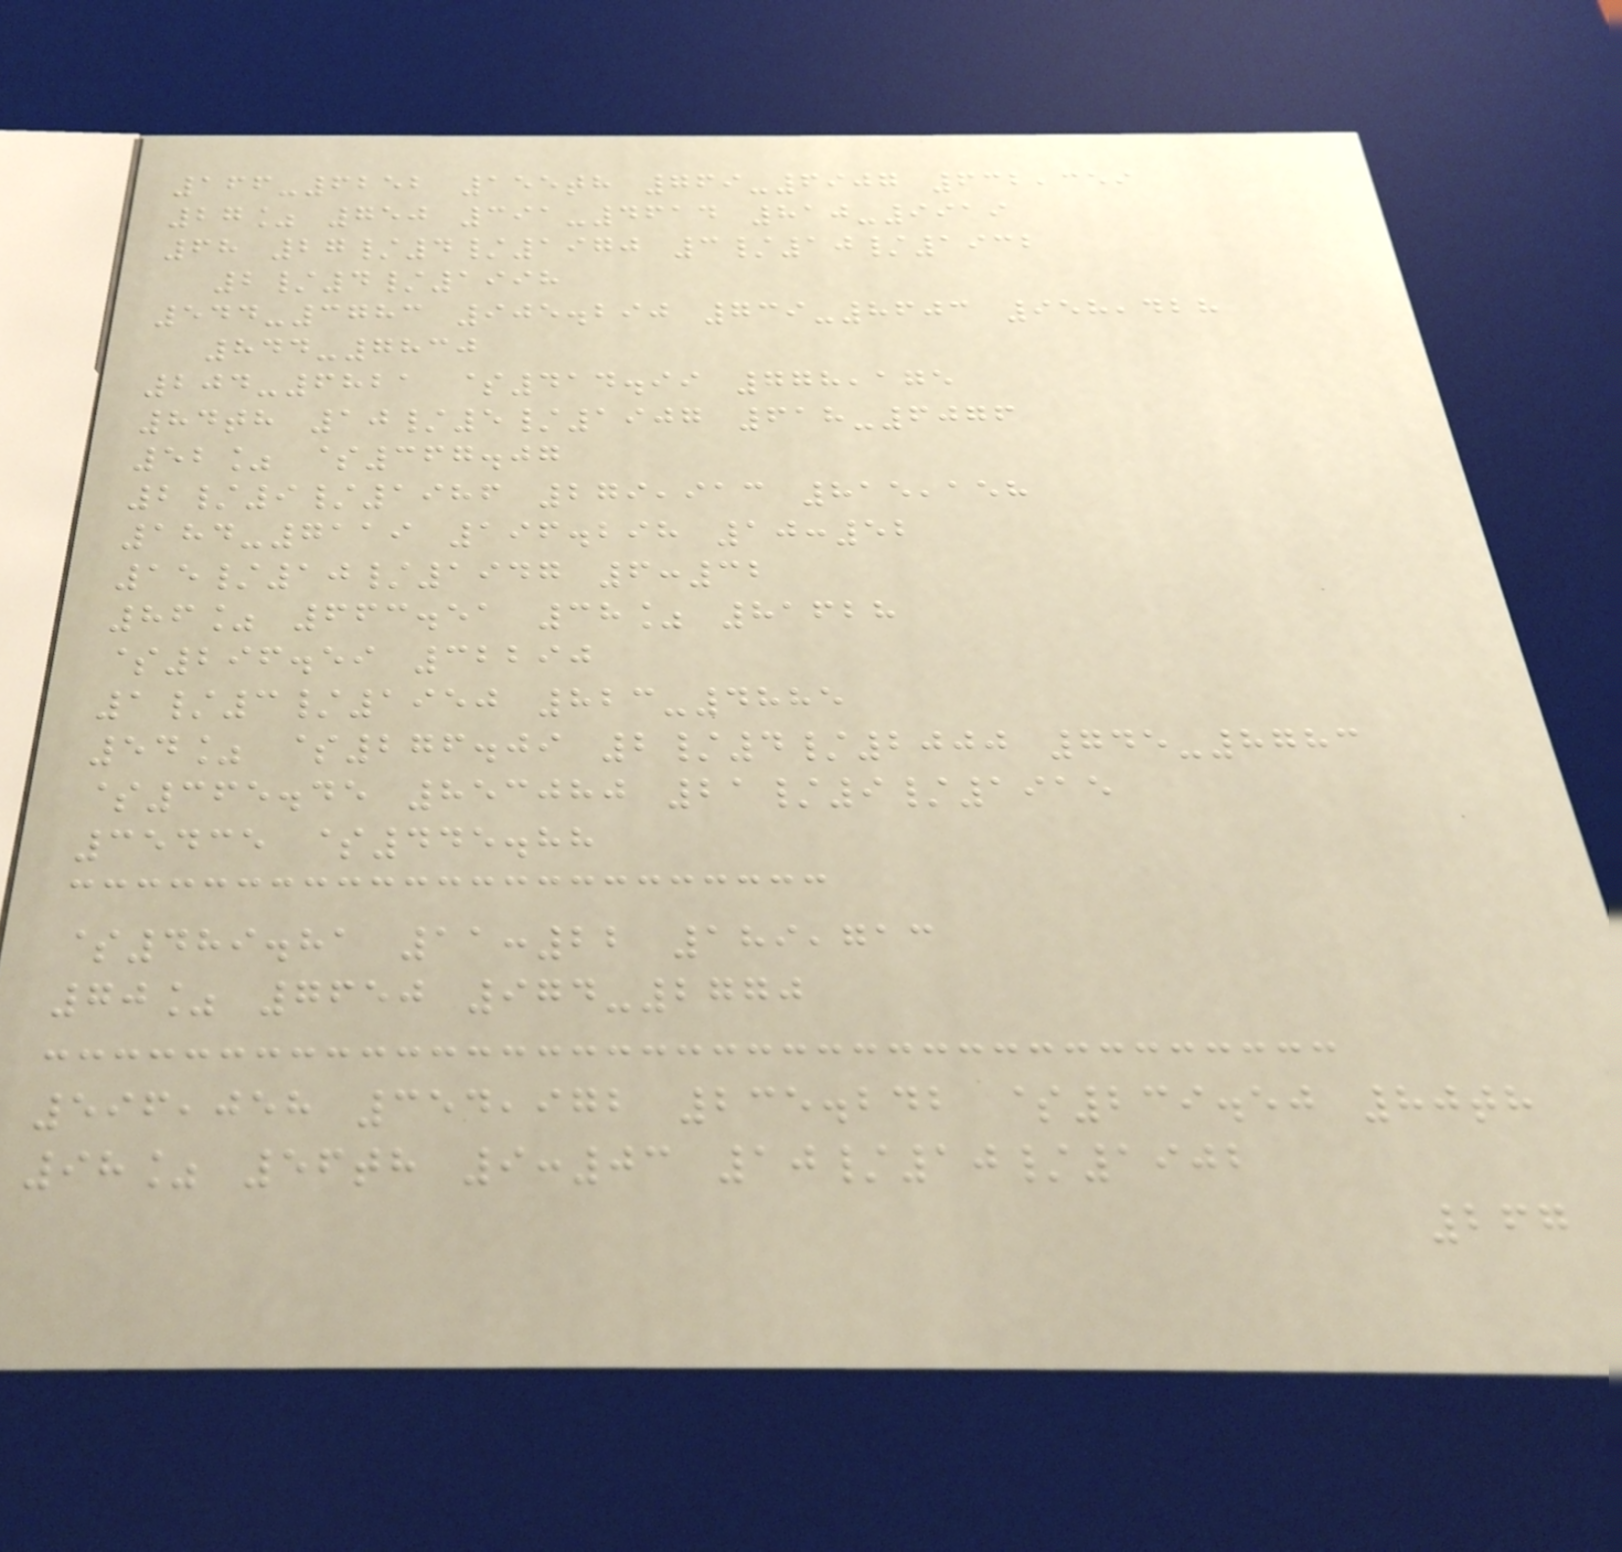166-6252 155th 769-6907 632,359
27% 750 391-4614 810-9919
68 27/4/1970 3/10/1932
2/4/1998
544-3783 905.290 739-8603 958,428
844-7830
204-6821 $414.99 778,175
84th 10/5/1907 618-6076
52% $367.07
2/9/1986 279,913 815,158
184-7119 196.298 10:52
15/10/1947 6:32
86% 663.51 38% 81628
$296.59 32290
1/3/1950 823-4885
54% $276.09 2/4/2000 745-8783
$365.45 853080 21/9/1915
35435 $445.88
$489.81 11:22 189,713
70% 7650 974-2770
596,058 354,972 235.242 $239.50 80th
98% 56th 9:03 10/10/1902
267
